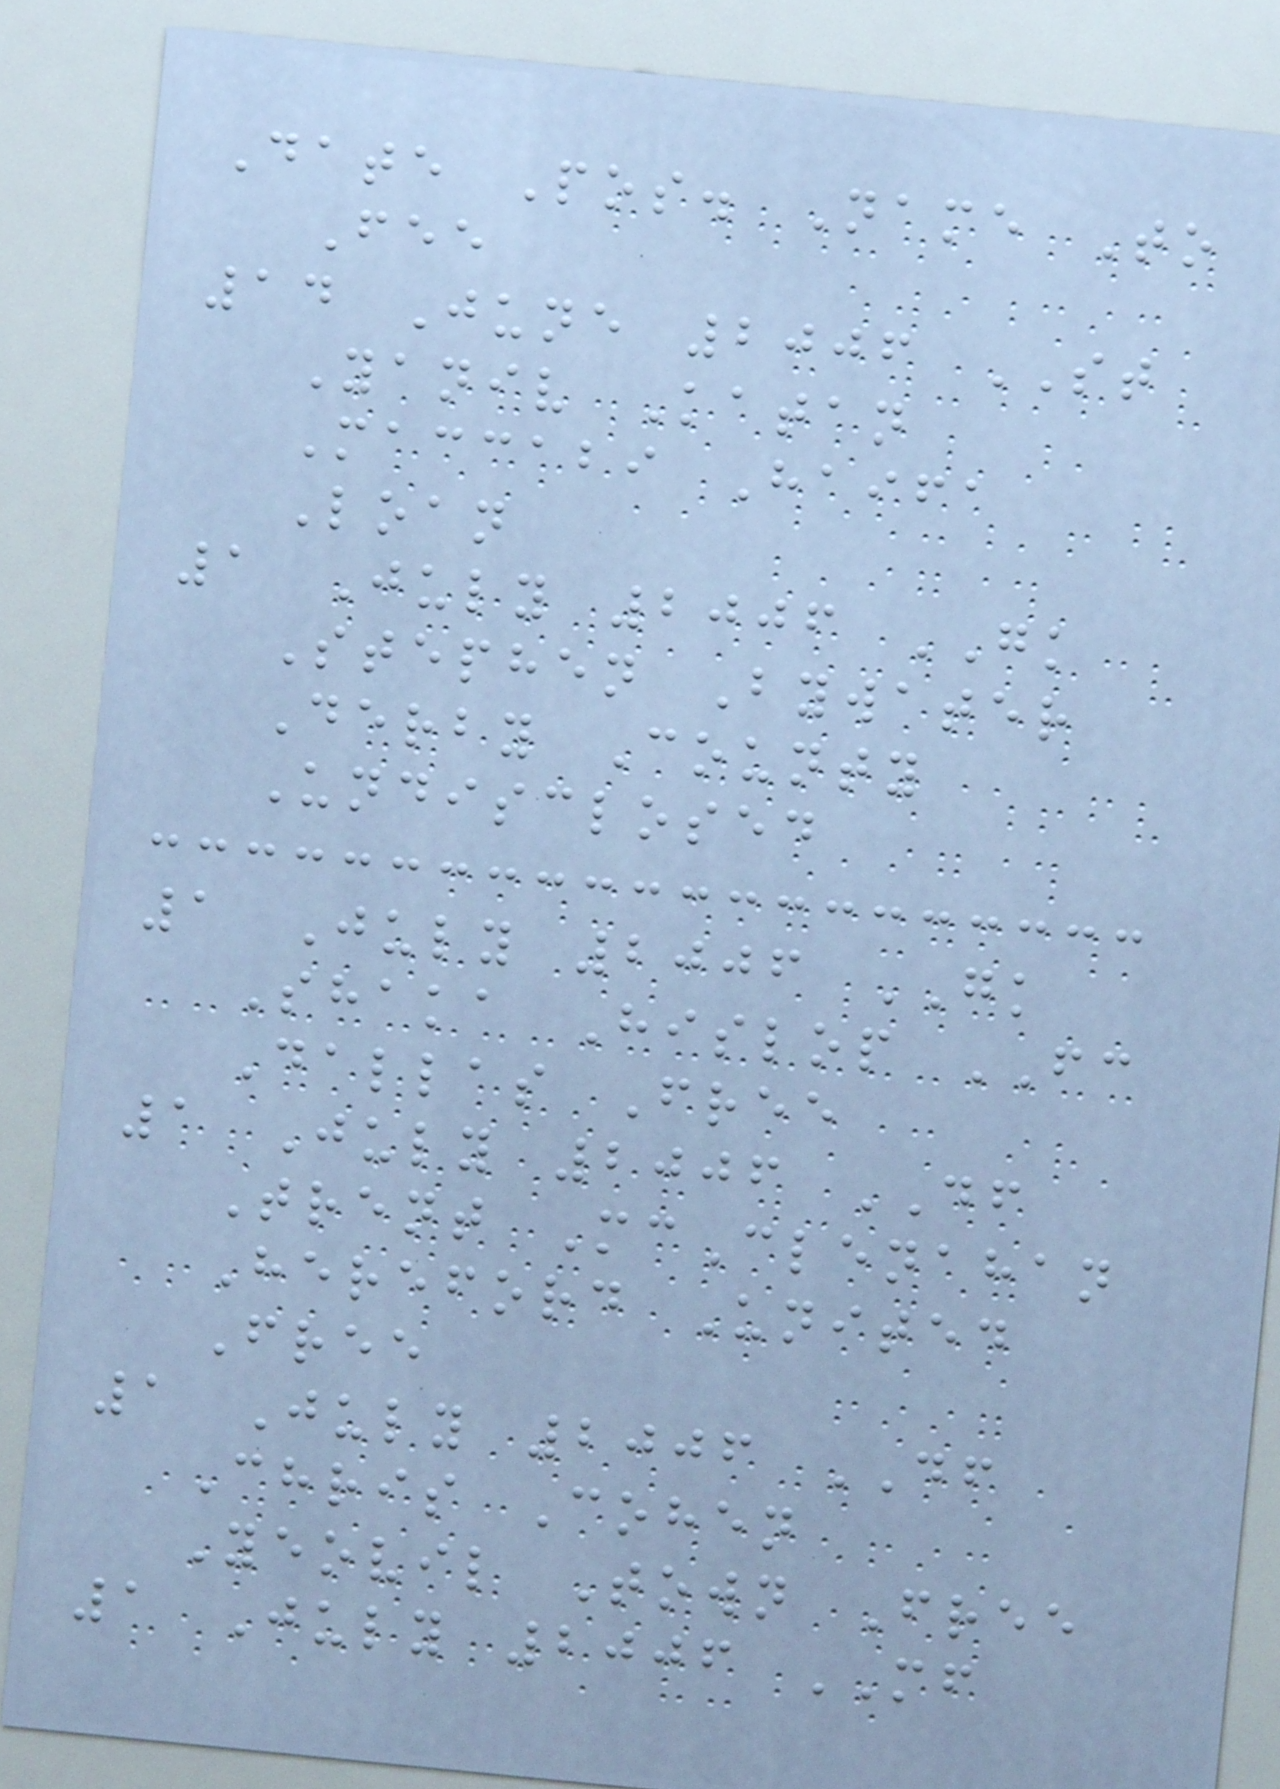Date Pos. Name To
Fee
14 June 2006 ST
Yaniv Katan
Maccabi Haifa
Loan
1 July 2006 GK
Stephen Bywater
Derby County
Undisclosed
1 July 2006 GK
Shaka Hislop FC
Dallas Free
1 July 2006 DF
Trent McClenahan
Hereford United
Free
1 July 2006 DF
Chris Cohen
Yeovil Town Free
1 July 2006 MF
